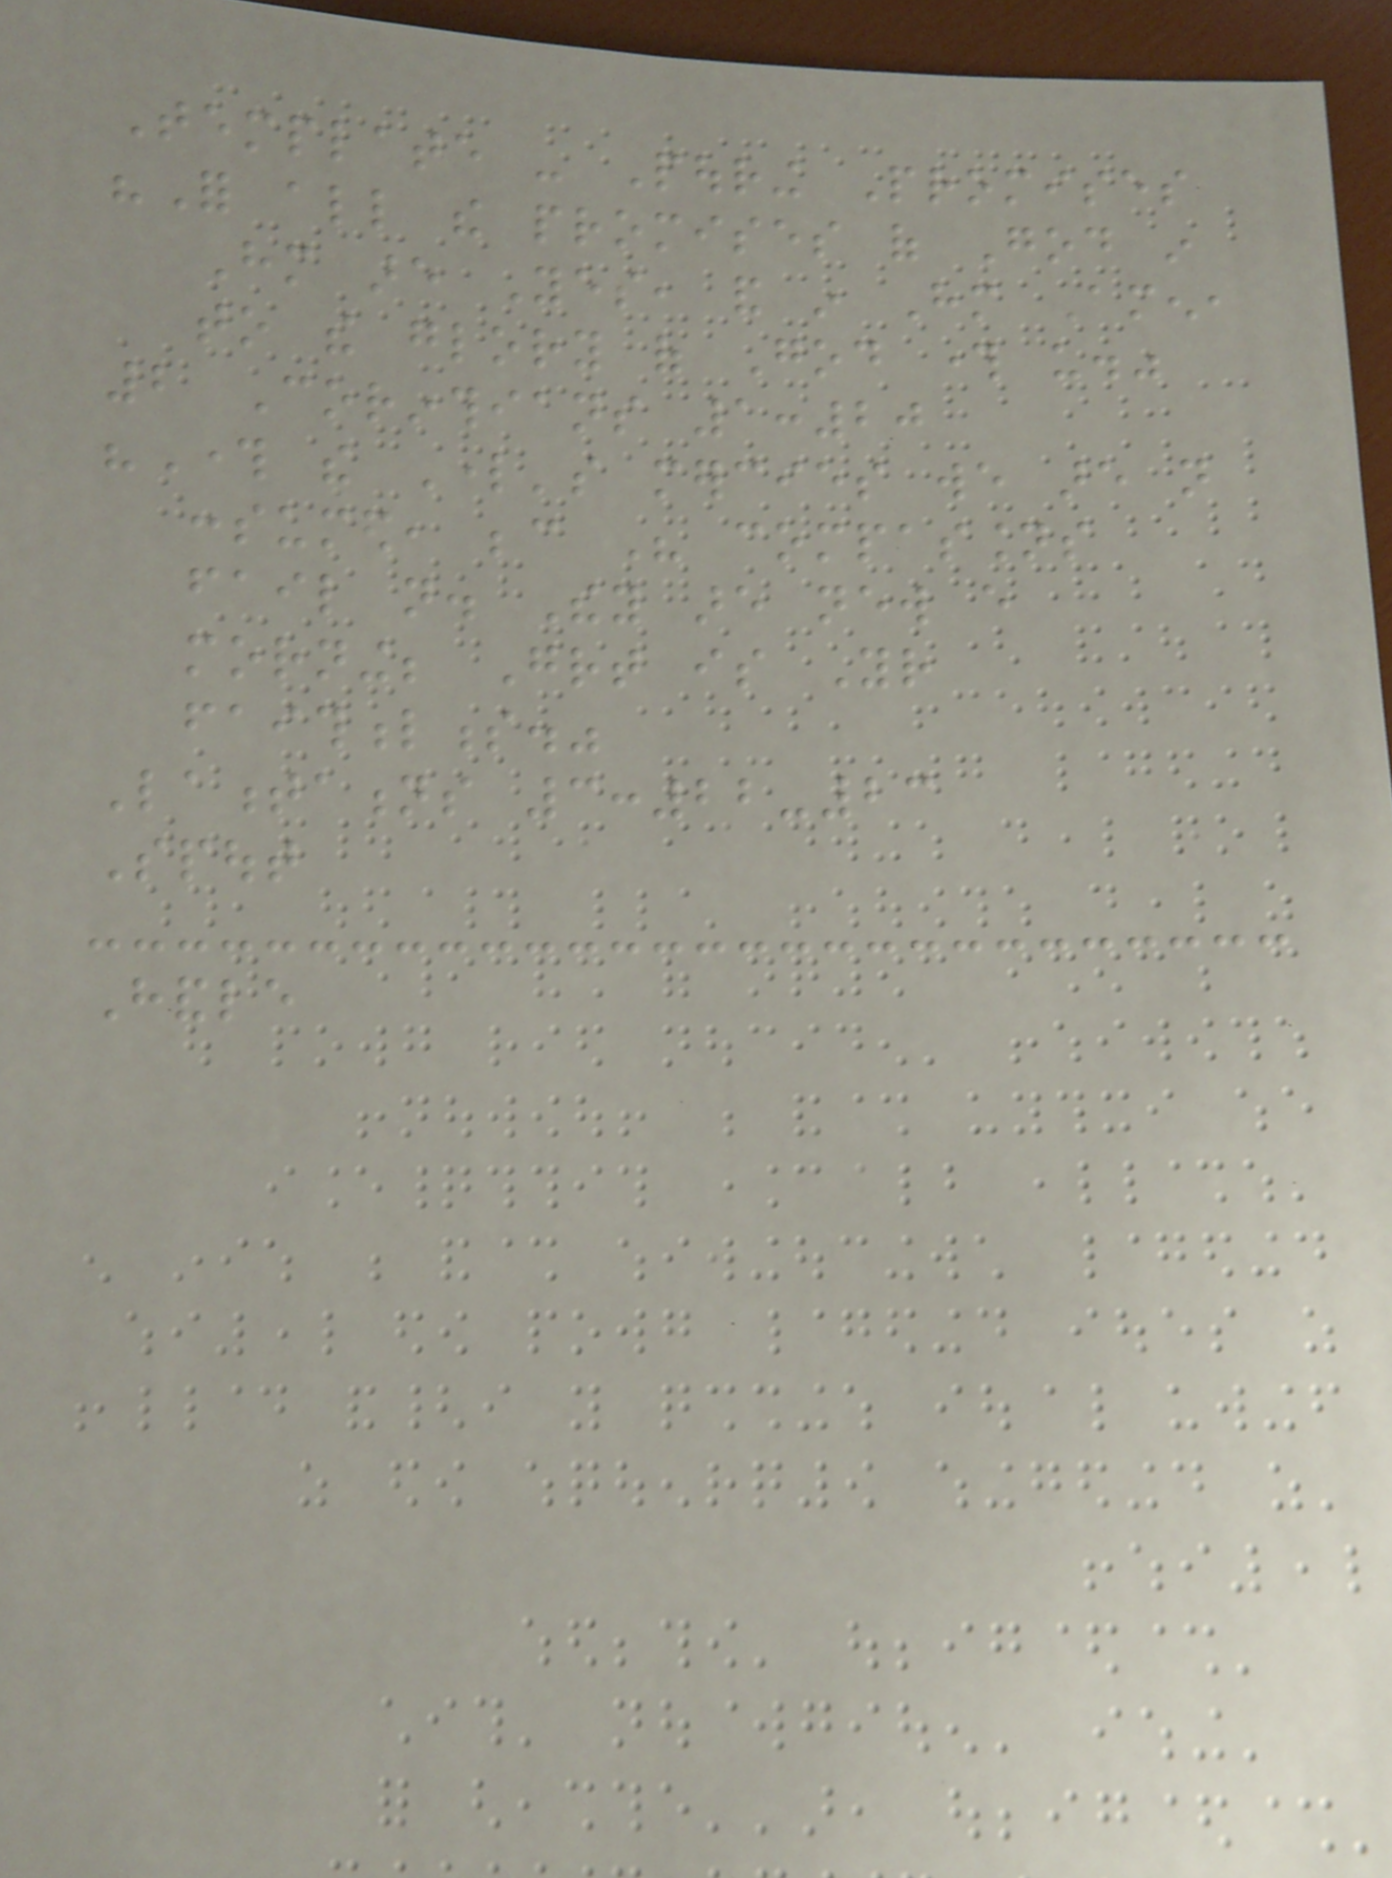Template - Pouring Promises
"For all the promises of God in
Him are Yes, and in Him Amen,
to the glory of God through us."
2 Corinthians 1:20
"Through the Lord's mercies we are not
consumed, because His compassions
fail not. They are new every
morning; Great is Your
faithfulness."
Lamentations 3:22-23
Spout
Handle
